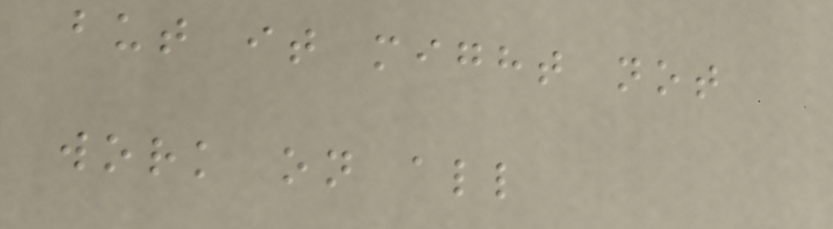but it might not
work on all
